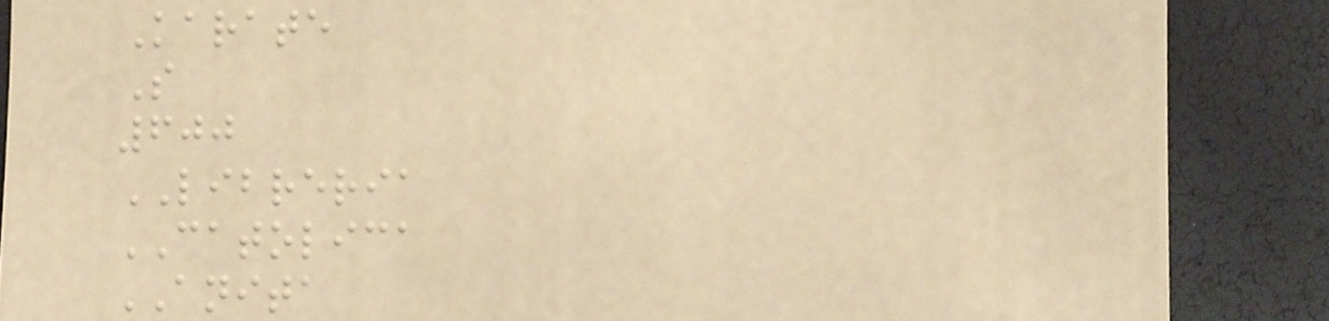Karate
S
600
LIBRERIA
CATOLICA
ANITA
